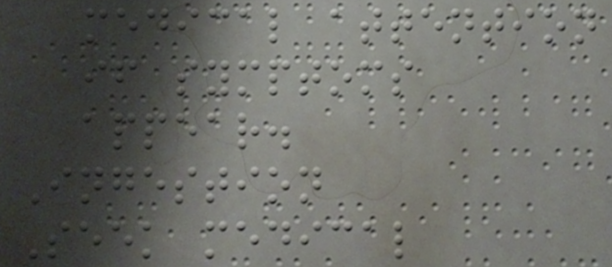medical attention
if symptoms
appear.
Ingestion
Seek medical
